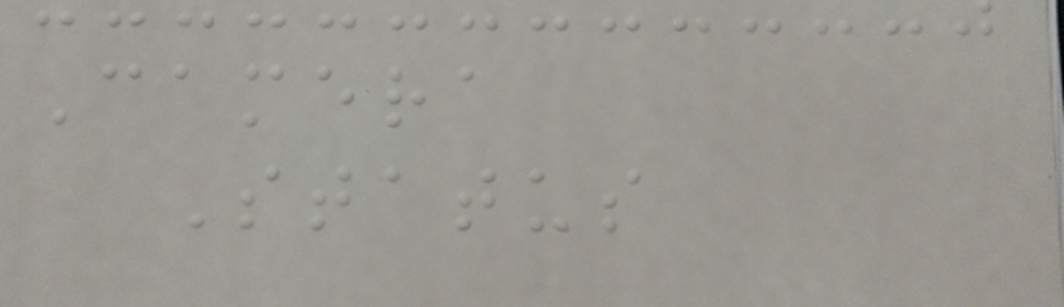Camera
Status
